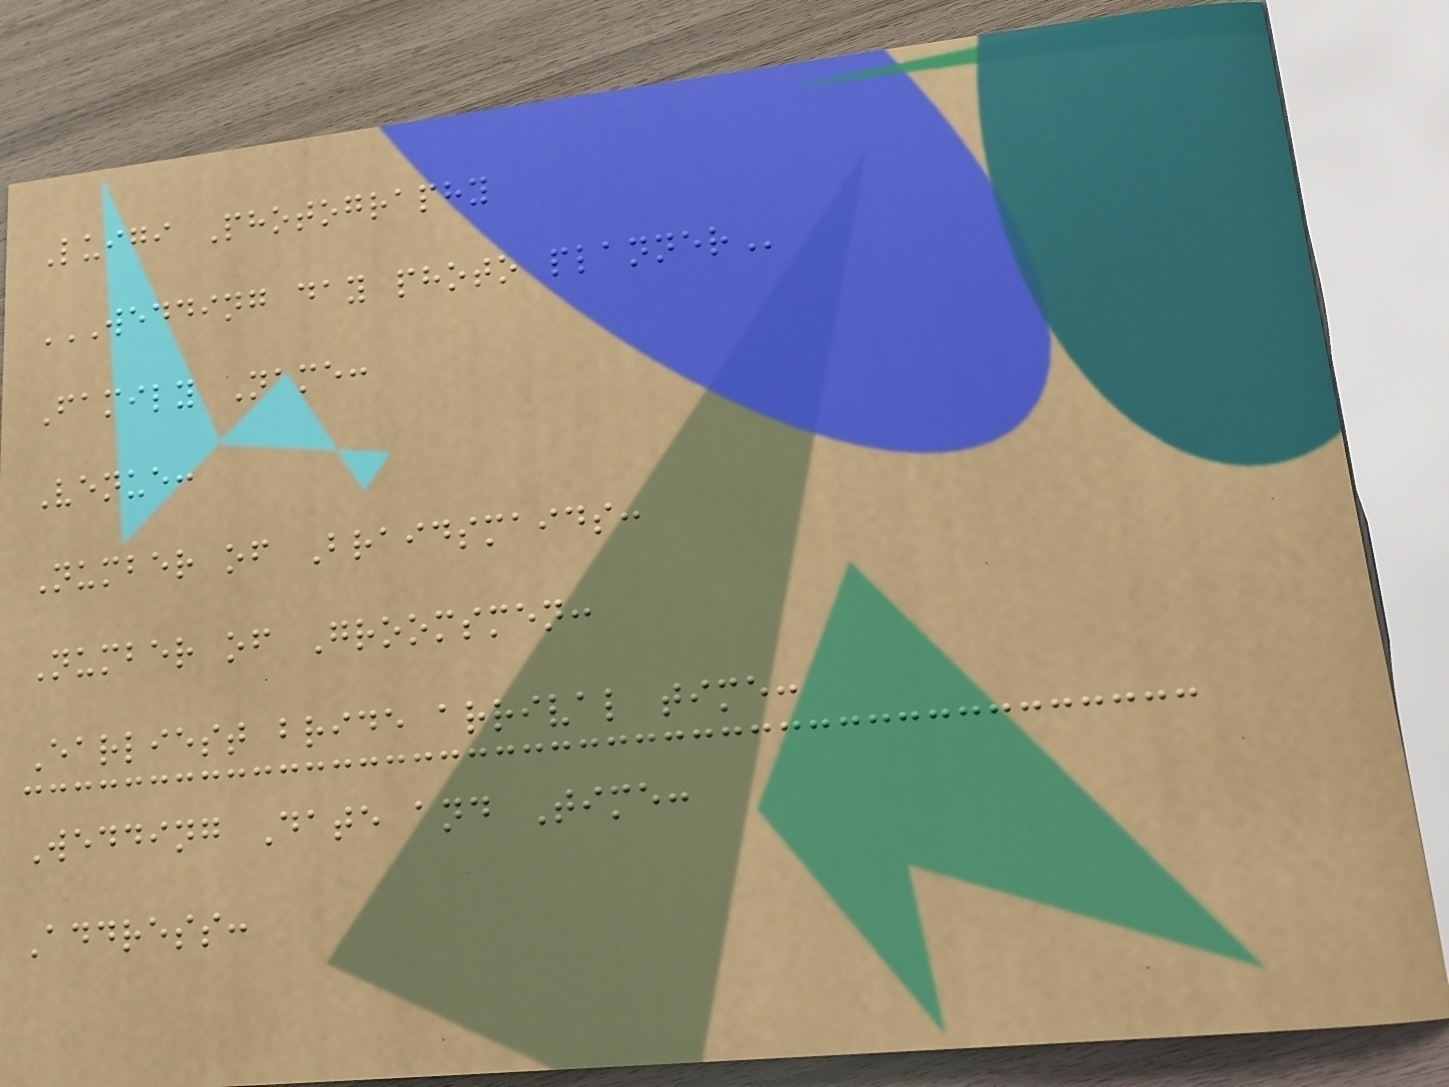Luigi Photography
WEDDING DAY PHOTO PLANNER
Family Name:
Venue:
Number of Braidsmaids:
Number of Groomsmen:
Earliest bride arrival time:
Wedding Date and Time:
Address:
